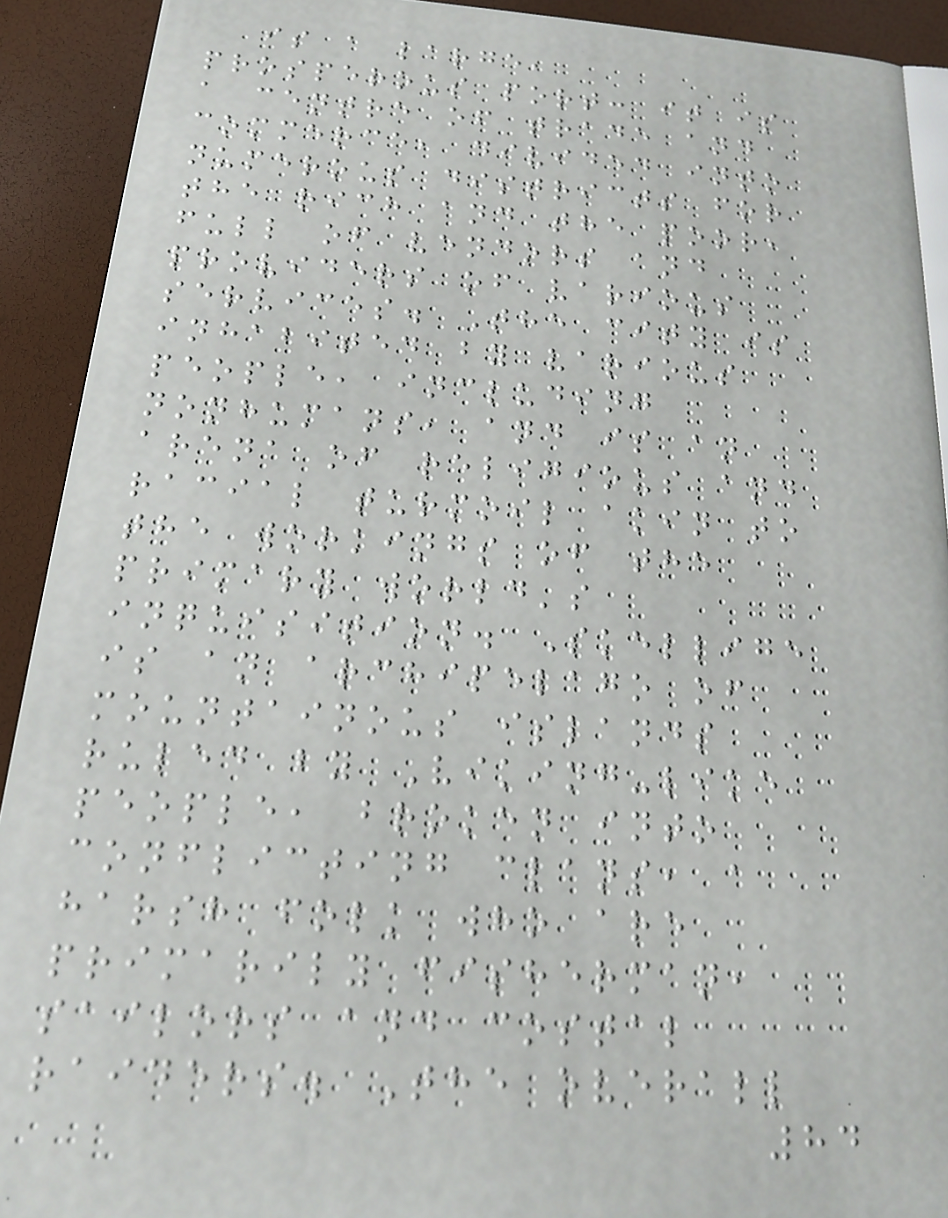is a large,
prosperous port: it is
a centre of trade and
commerce, divided into
numerous districts for
the rich and the poor,
full of vendors and
providers of various
services. The city is
inhabited by various
people, including
nonhumans, and is an
arena of religious and
racial turmoil akin to
the workings of the
primary world's
inquisition. Skellige
is an archipelago of
mountainous islands
ruled by Viking-like
people, broken into
conflicting clans, a
harsh folk who are
primarily fisherman,
sailors and costal
raiders. The overall
84
